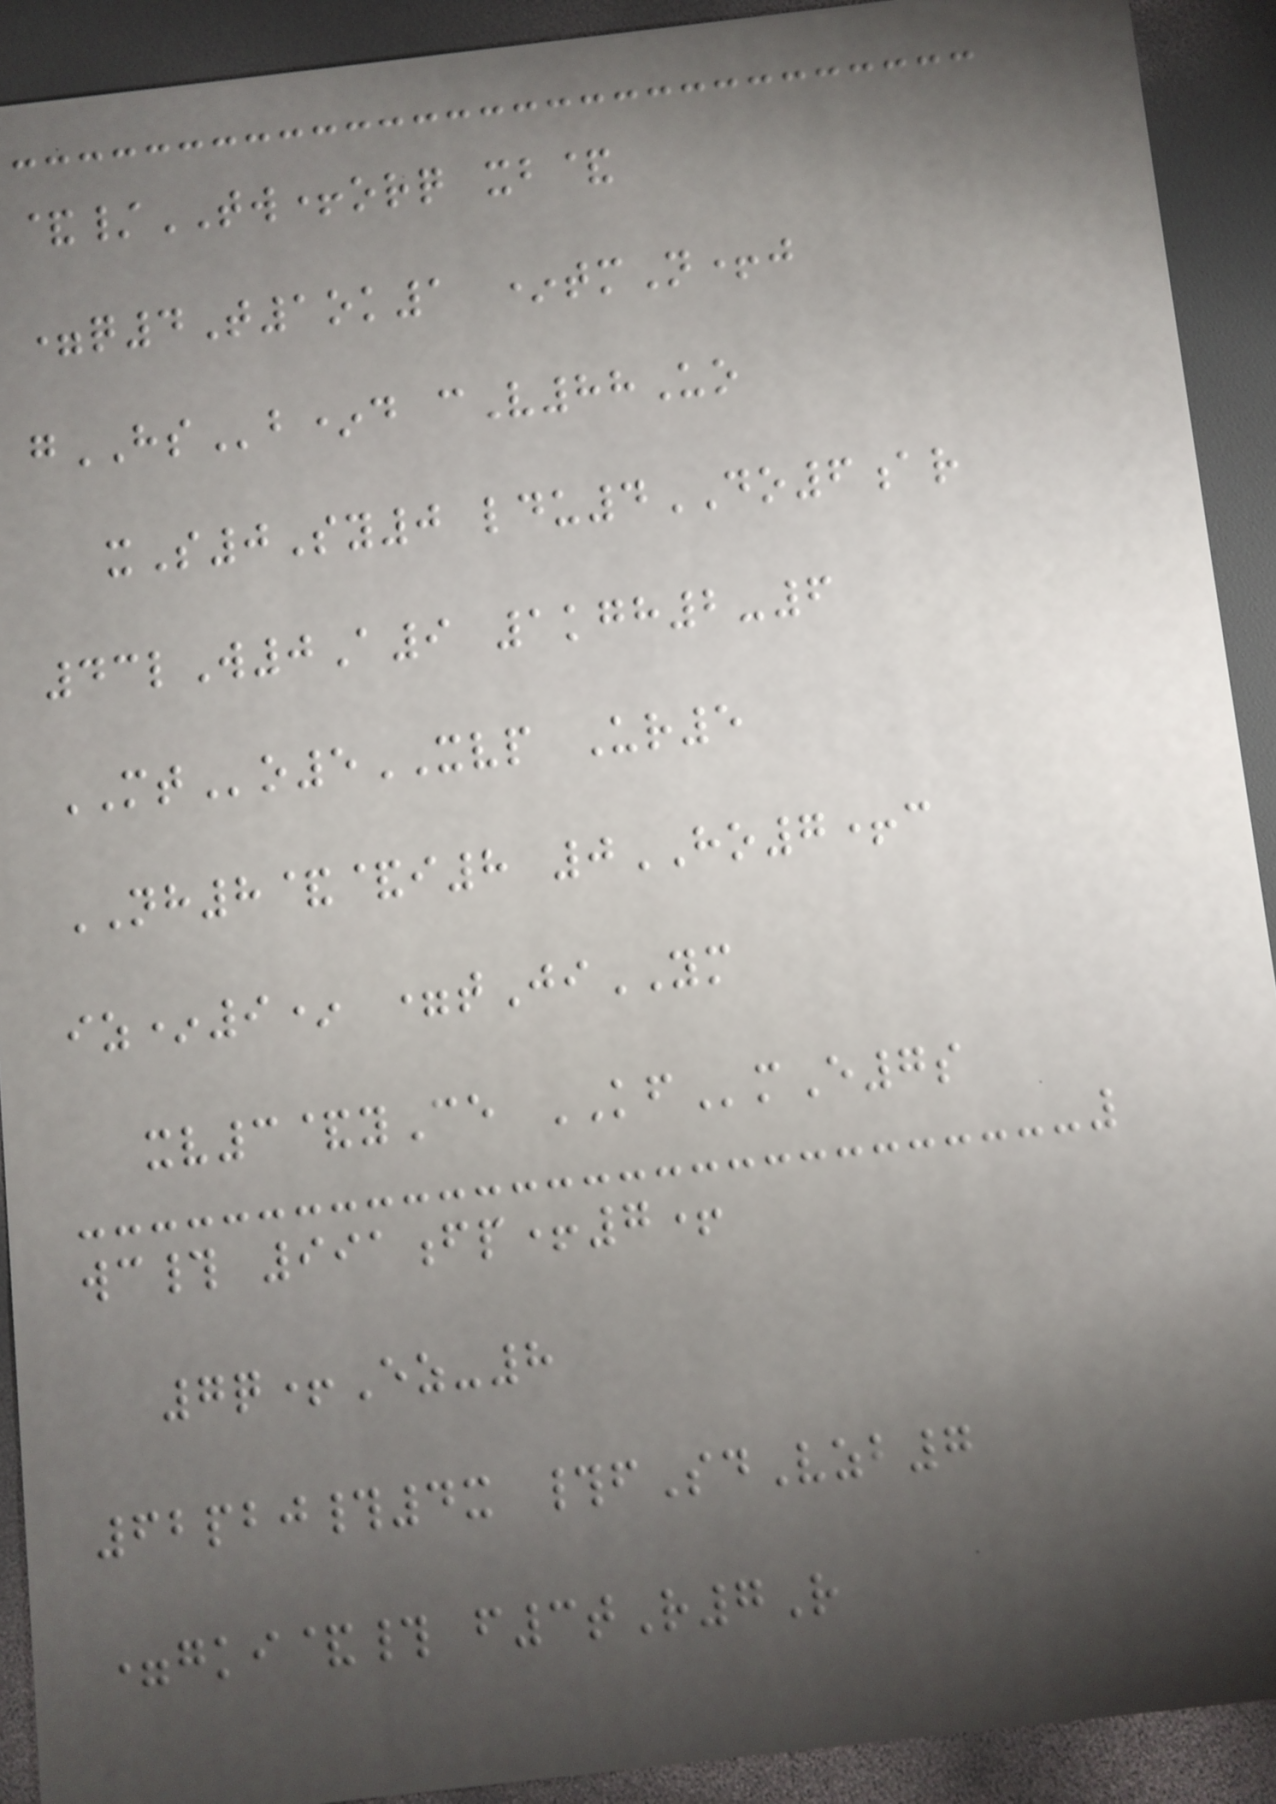&/TW+orq xb&
=q4T1ok1 *tmN+j
gHSb*d cV88Uo
xS0Sy0 ldu4DO6ar
43lW0A9 1kgh2-6
MTo5XVP Ur5
NH8&&i8 0HO7+c
iz*9* =tJiYM
xv3&yCe KFmE7s
wc# 991fp+7+
7q+Ez-8
62pbj#4x #fSdVzb7
=gki&# f3tR7R
